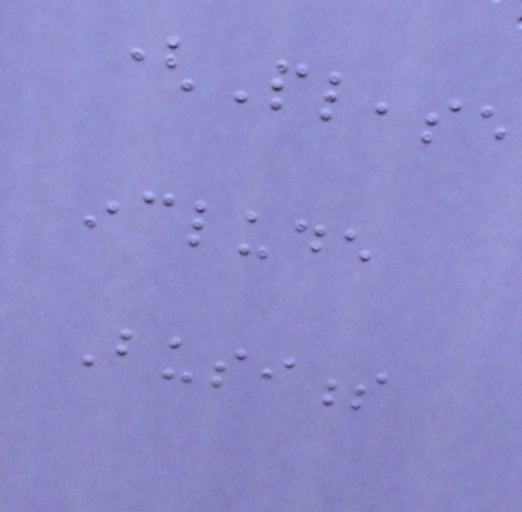(Please
include
Business
